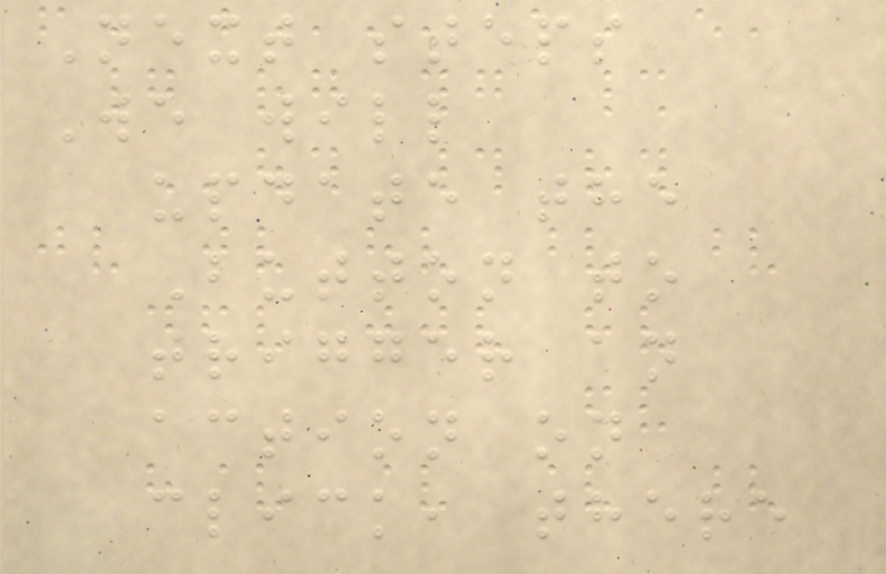Next steps
We will
update the
Button to
trigger an
action on
click, there
